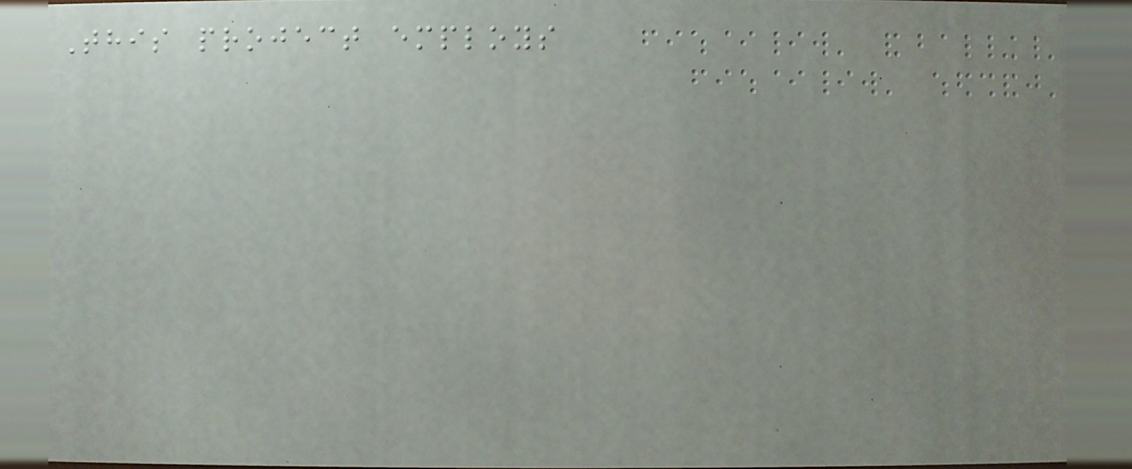This project employs
